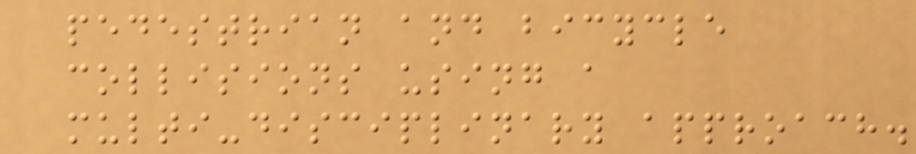pedestrian and bicycle
collisions using a
multi-disciplinary approach.
